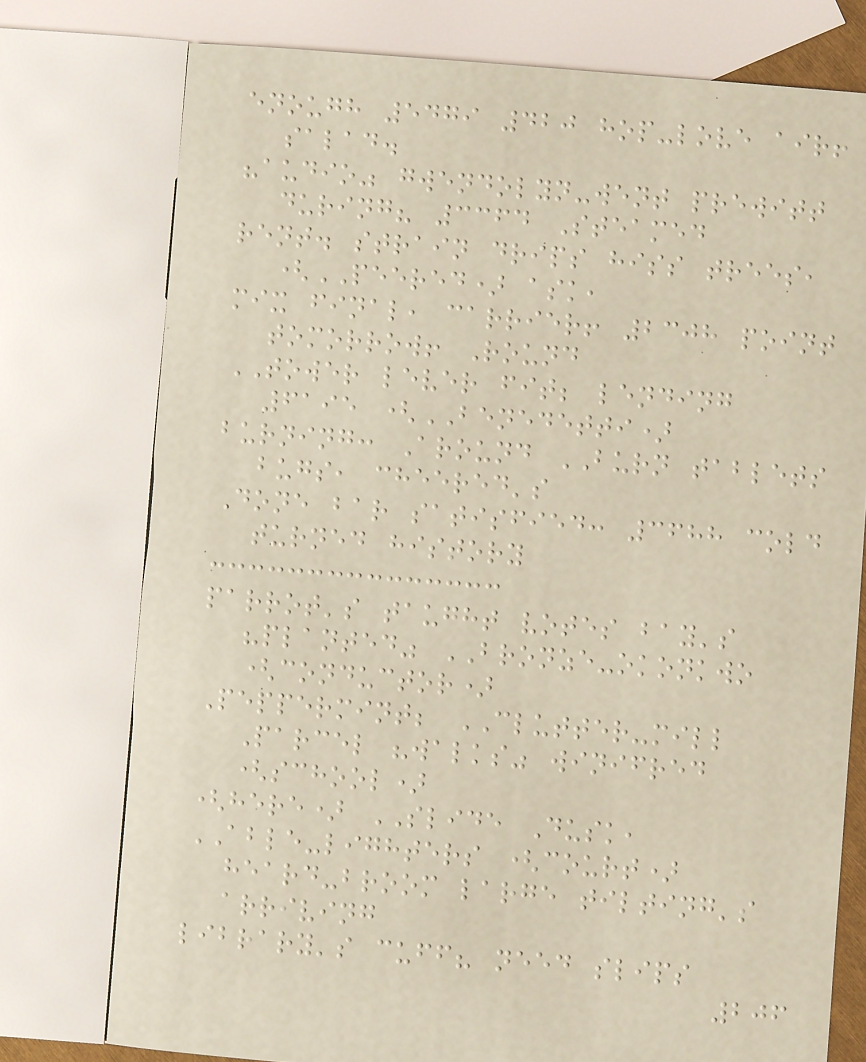enough 5479 420 hop-love air!
salad.
"audio" gwendolyn-went prewitt
during? 3364 Steamed
rent. strain drips hiss trees,
(PEERED) ask,
mix final, carrier! 2308 point
tomorrow! Round
TOWER lever fit; lending
6195 (BENEDETTI)
burning: Around BURN tablets
bugs, cheered's
Done bar satisfied: 3688 cold
turned history
parrot's taught votes bay's
"planted" BRONZE-okonkwo
(conductor)
Peppermint; CLUTTER-mill
Parcel "walks" winifred
(school)
(here) SLIDE Dusk,
ABLE-lighters (court)
heard-broom large tilting's
arriving
library's cuff? need slips
206
